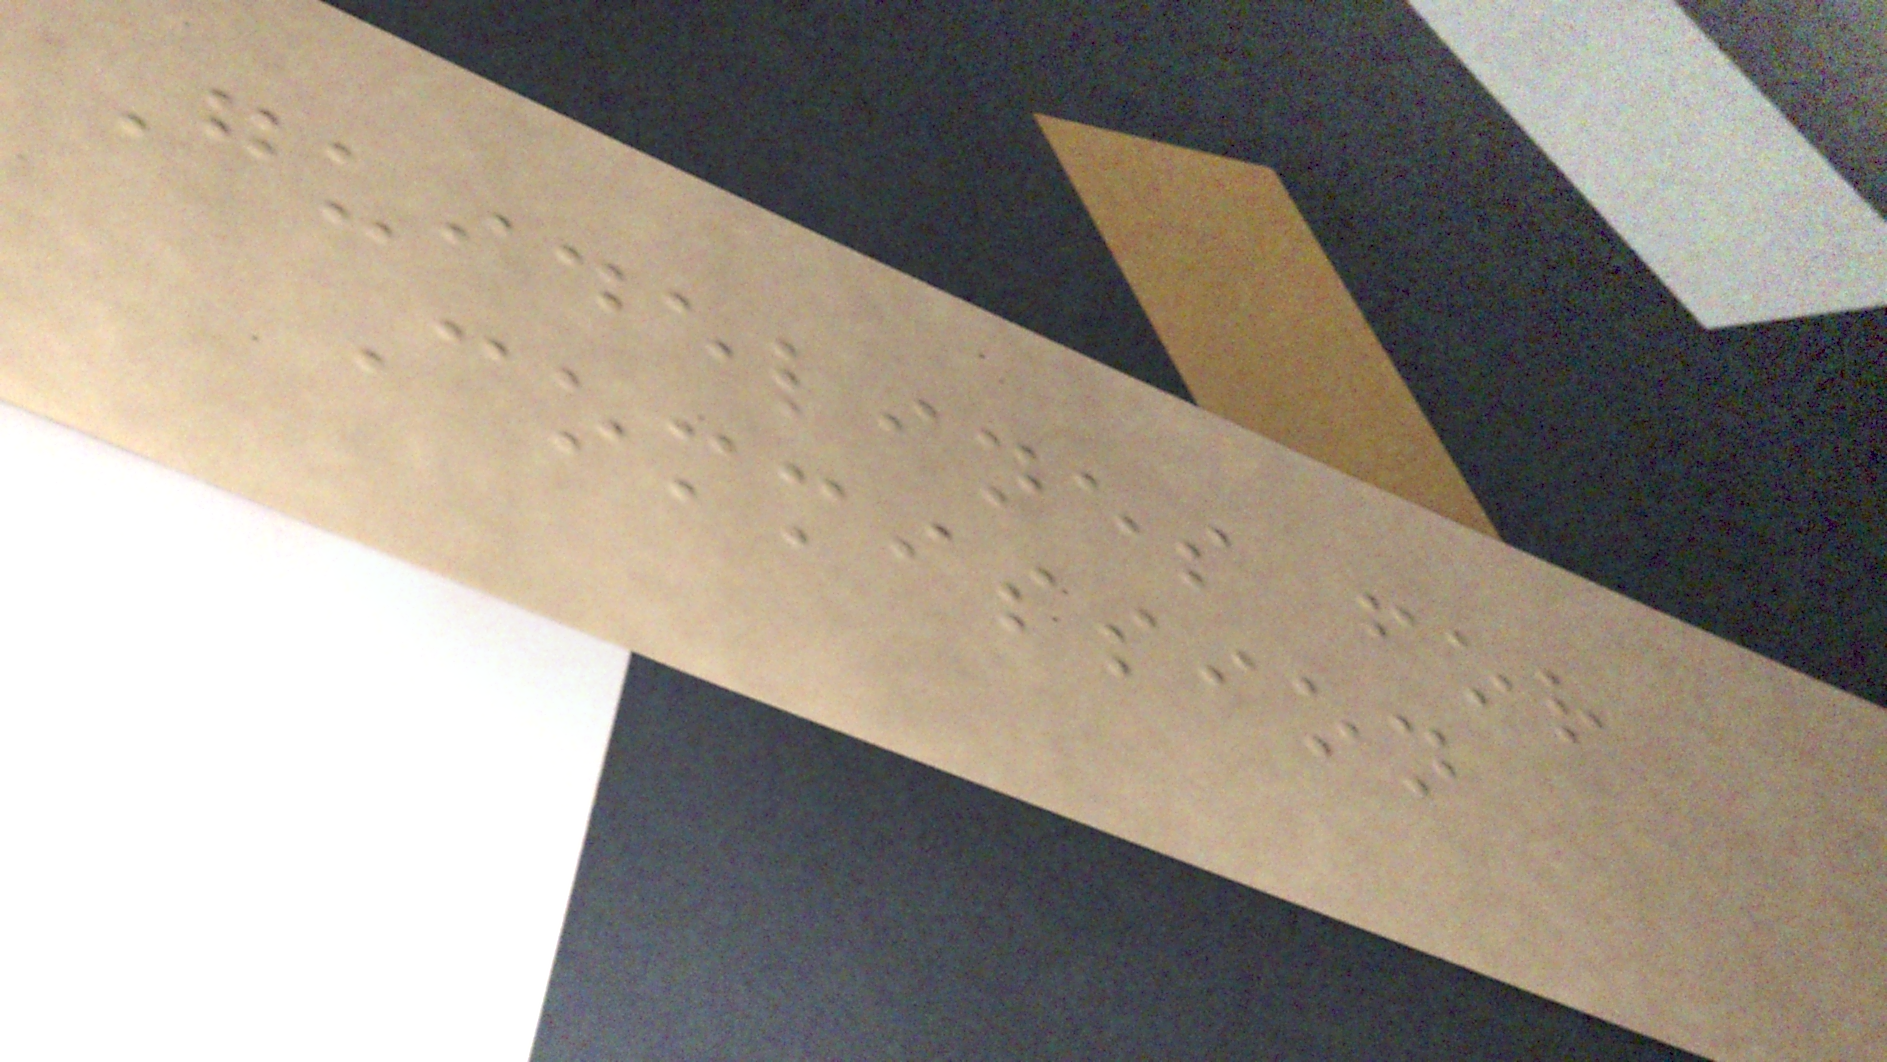Guidelines for
Commission
